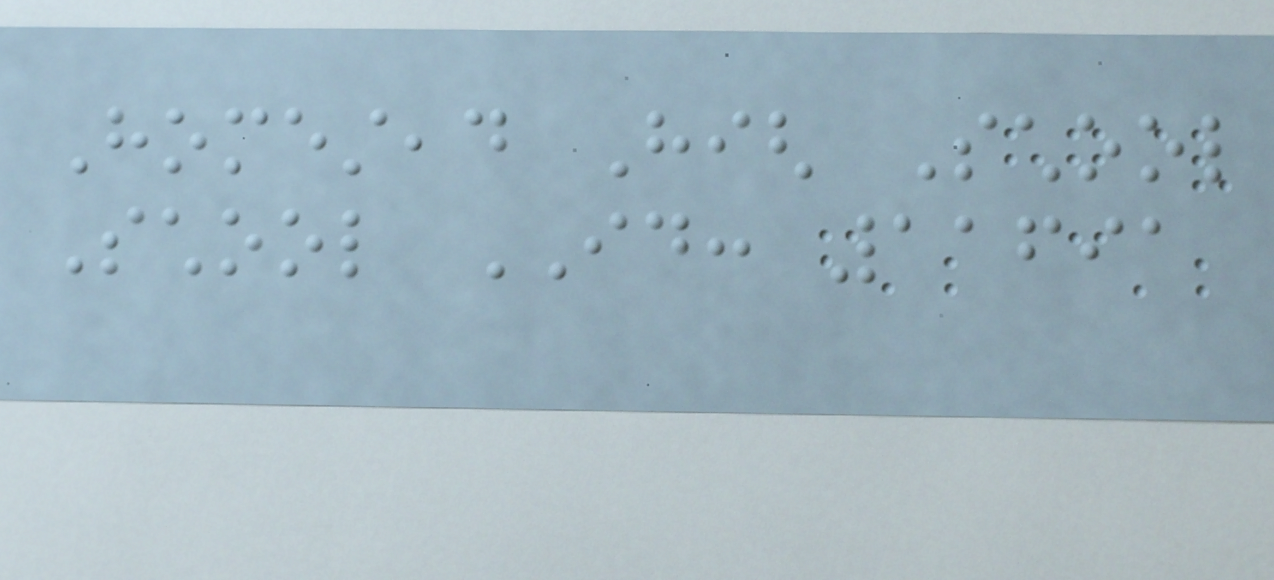Homestead High School
School ID: 11691
